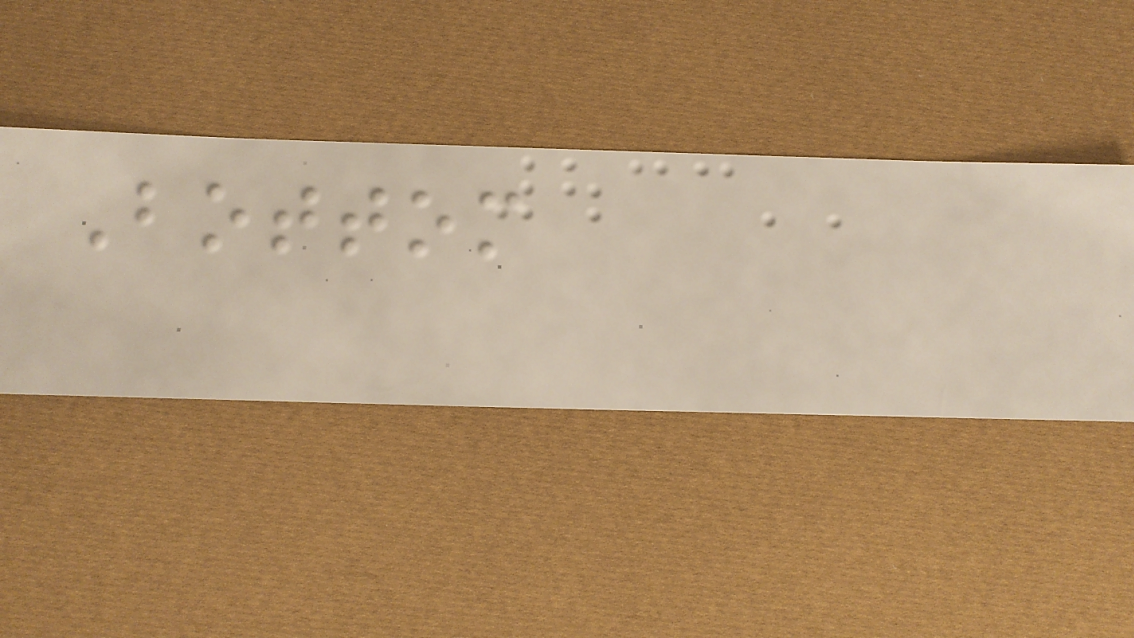Bottom
